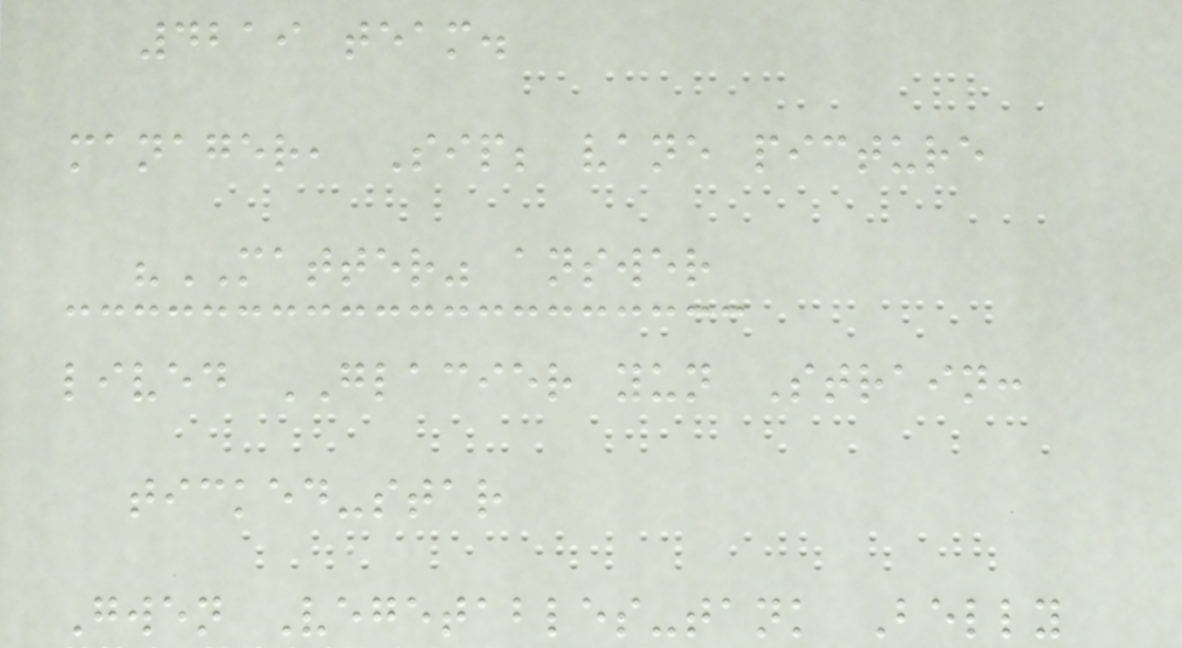4219 team.
manager, Sip; vane picture
"MATTER" answer
lived GLACIER yun Strain:
ticked-star
Gwen Vegetables-tank Belly
